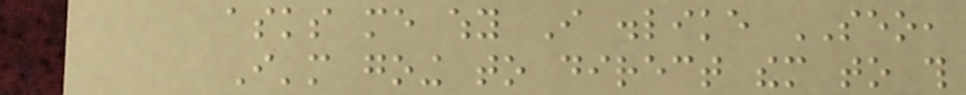asks me why I dislike SEO,
I'm going to direct them to this
